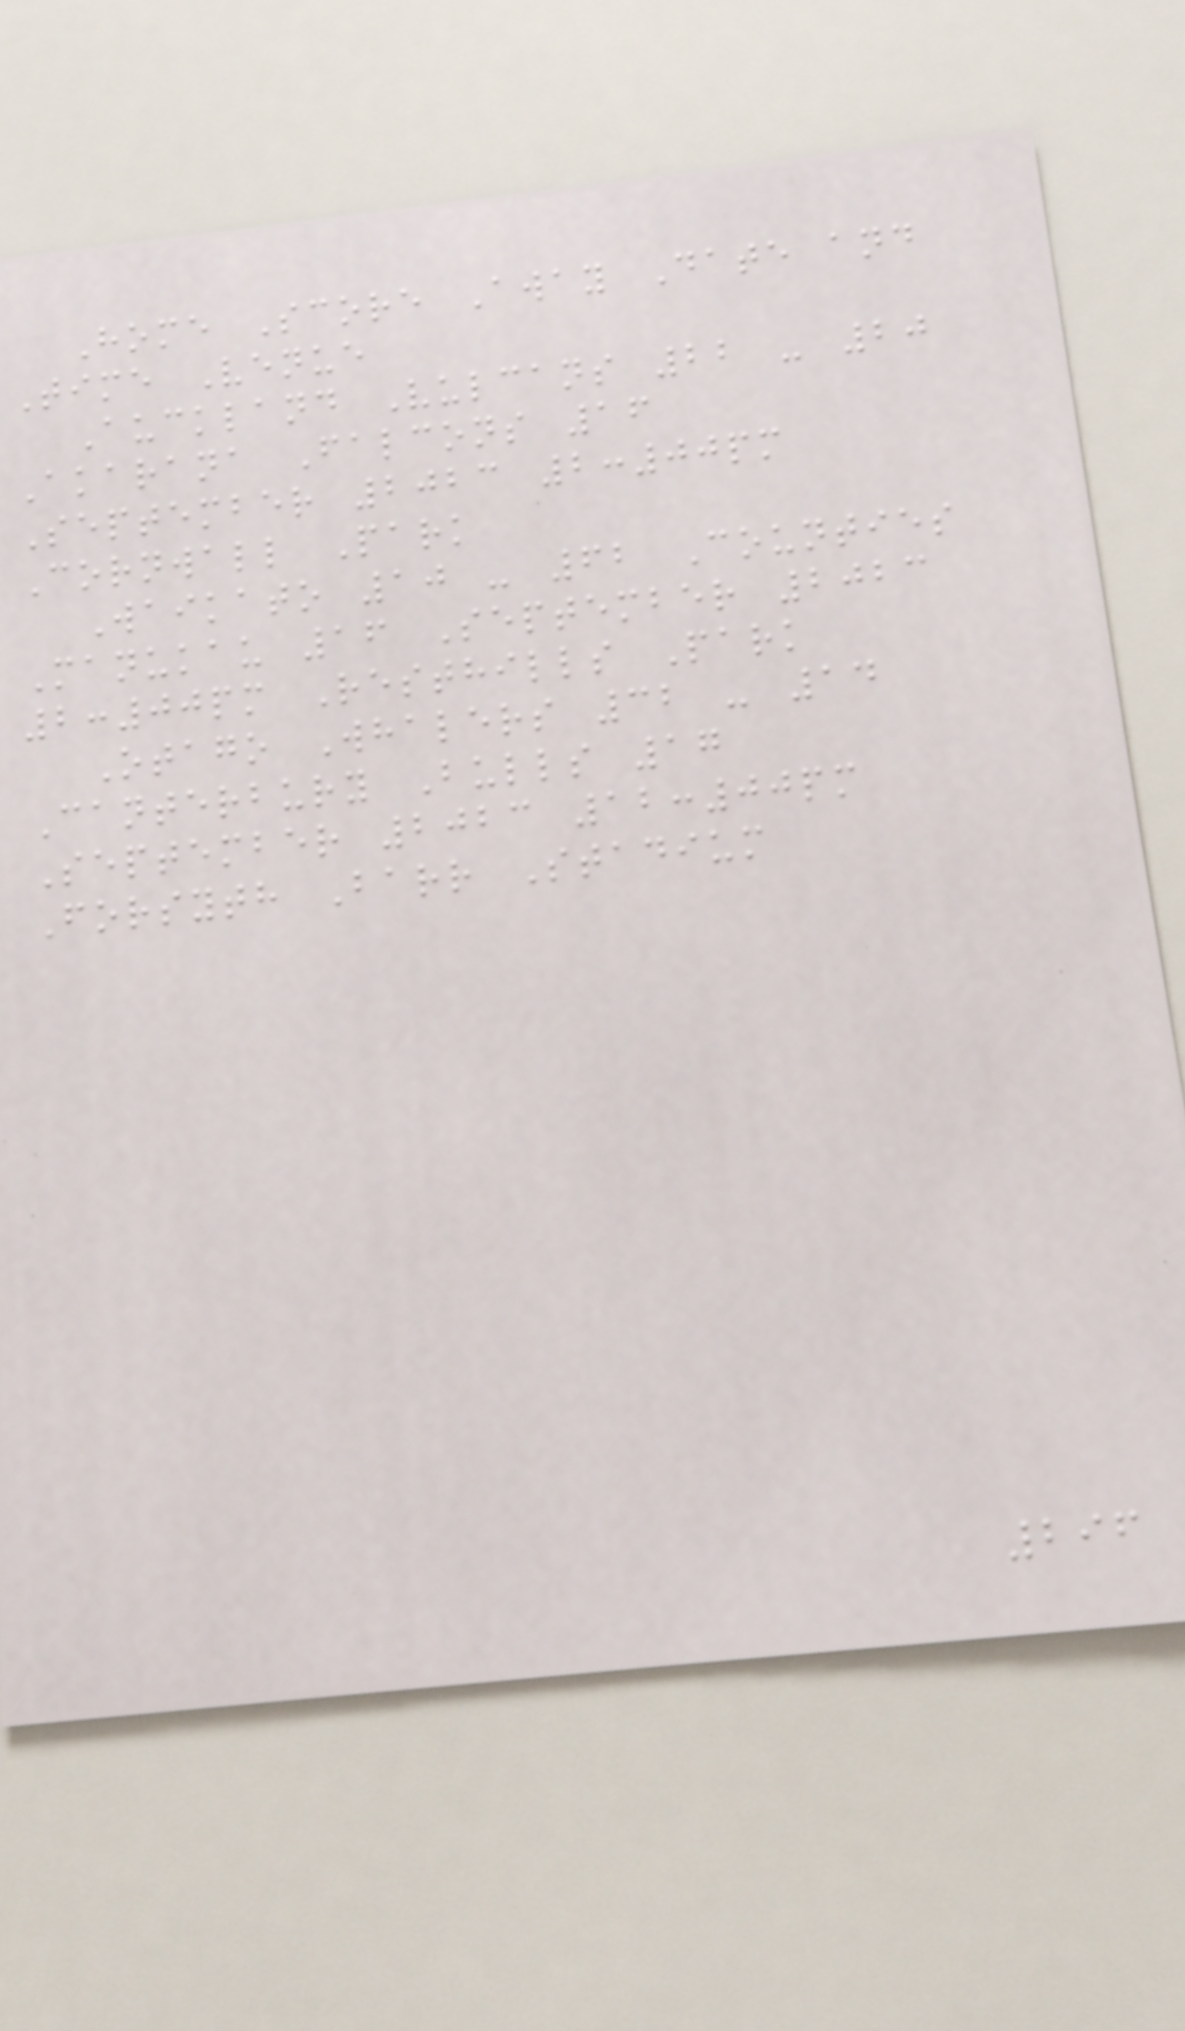Home Score Away Date and
Time Venue
Auckland Vulcans 22 - 20
Akarana Falcons 16
September 2023 2:00pm
Cornwall Park
Waikato 10 - 62 Counties
Manukau 16 September 2023
2:00pm Resthills Park
Otago Whalers 32 - 14
Canterbury Bulls 17
September 2023 12:00pm
Forsyth Barr Stadium
296
